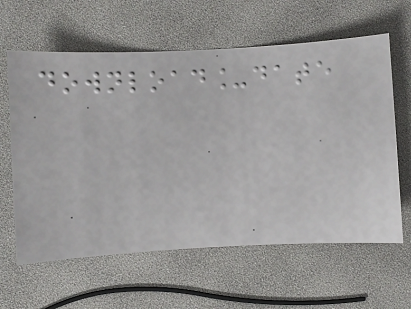download_date
